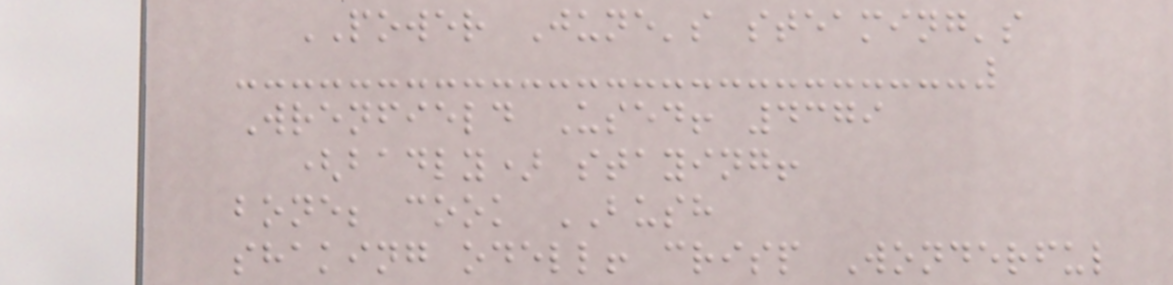POWER June's steaming's
Wrenfield Used! 4379
(badly) staying!
bone; cook BUSH
shaking odell! crisp Wonderful
